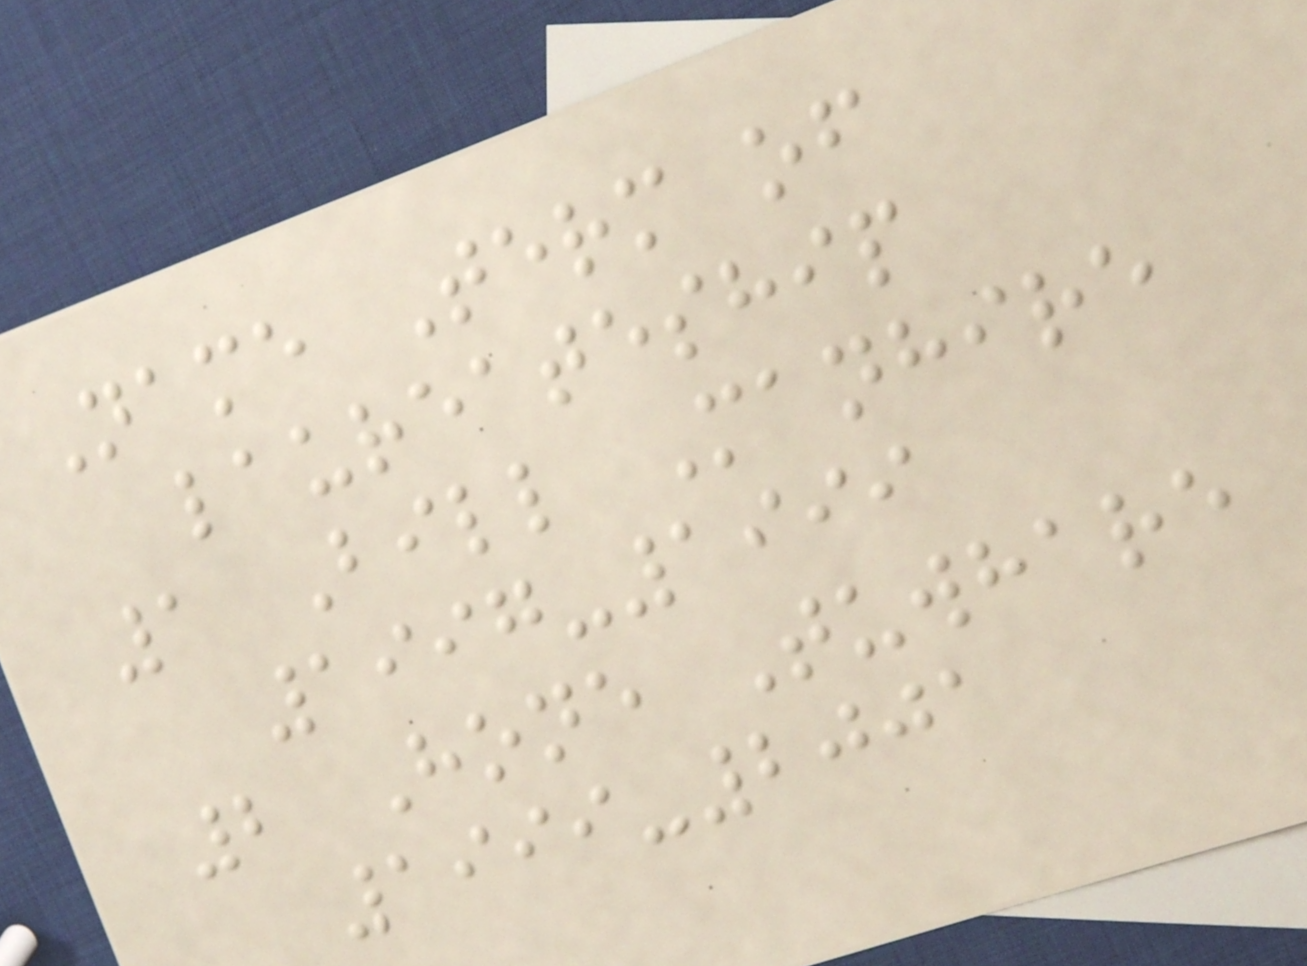Name Term of
laureateship
1 Bill Manhire
1997-1999
2 Hone Tuwhare
1999-2001
